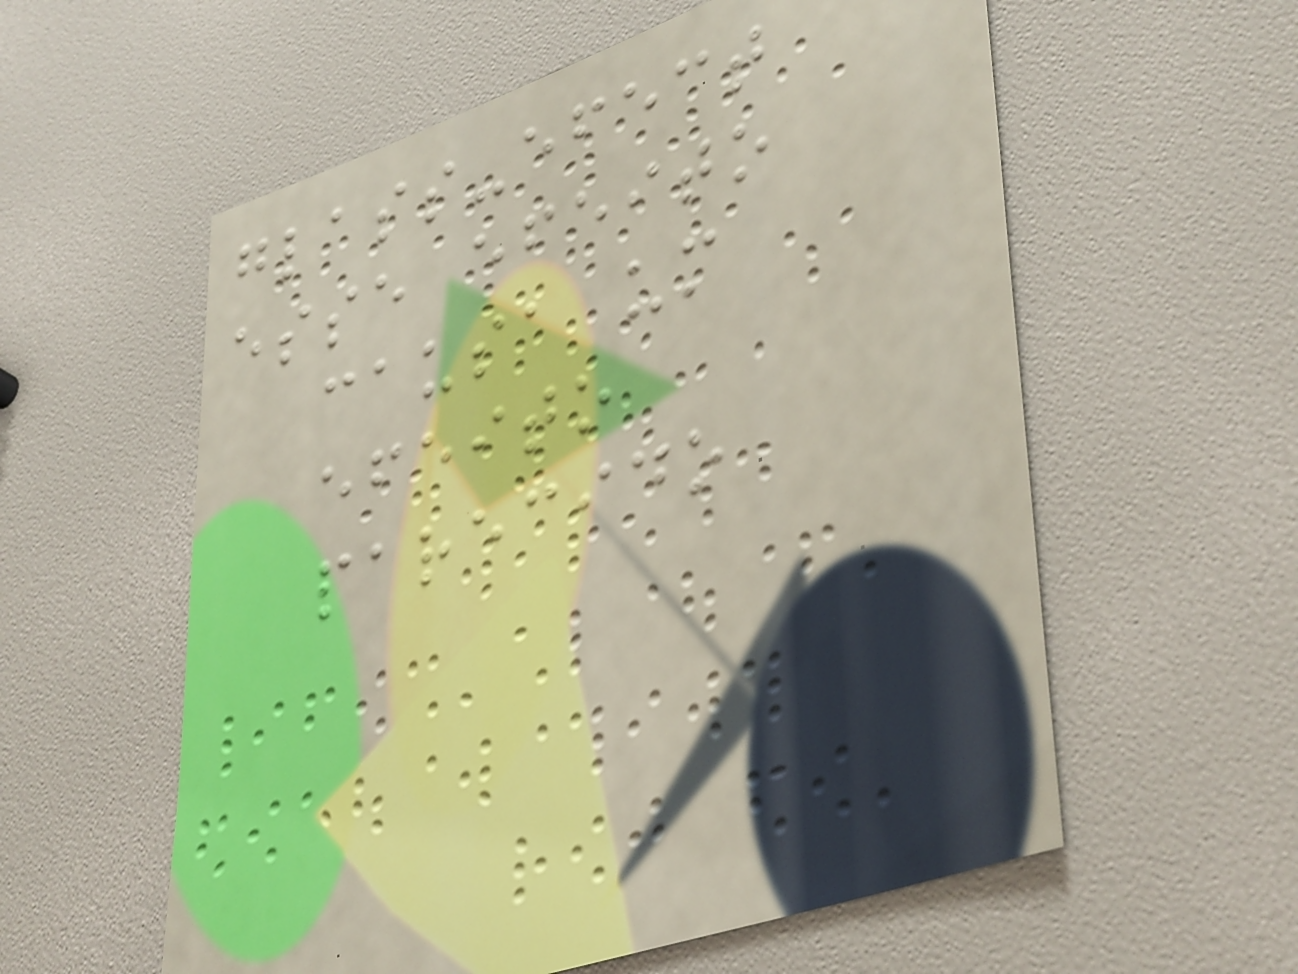glass-efect
esse efeito
causa um
efeito
parecido
